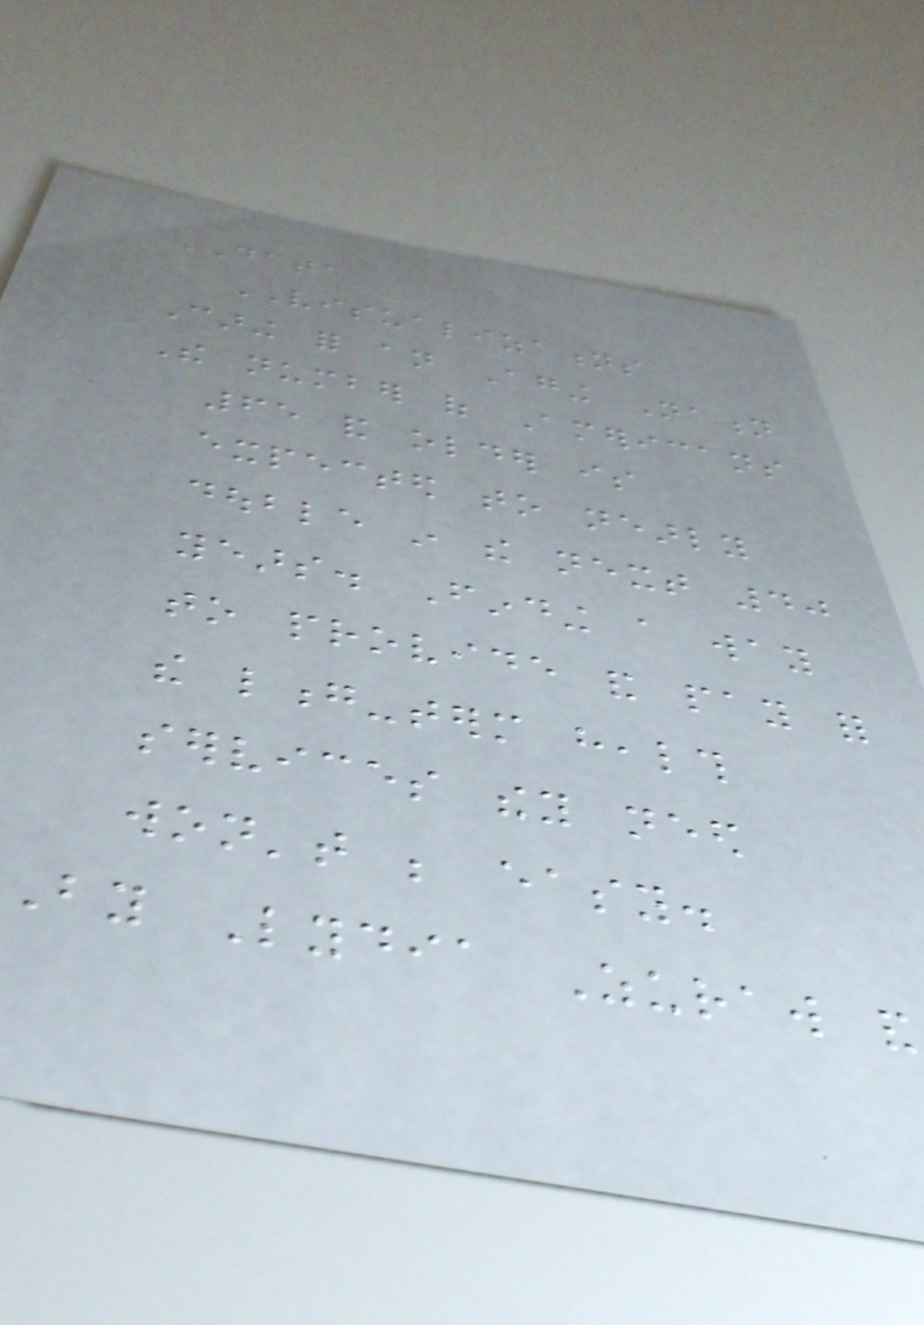DATA
VISUALIZATIONS
Caring for an Aging Nation
The number of Americans
65 and older is
expected to nearly
double in the next 40
years. Finding a way
to provide and pay for
the long-term health
services they need
won't be easy.
By Lydia Zuraw and
